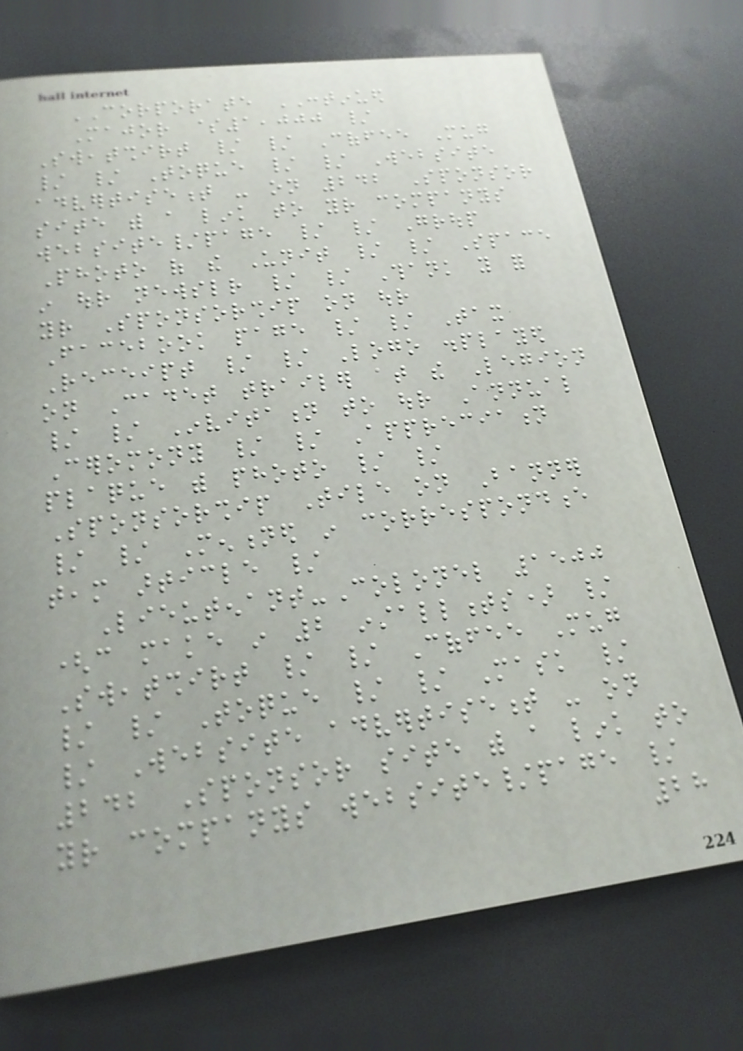CORPORATE CONTINUED
Major $1,000 /
Sweatshirt / / Coffee Mug
/ / Toque / / Website
advertisement - on 242 Sponsor
site with a link to your companys
website/page / / Group
Photo of the Unit / / Space
in our newsletter / / Thank you for
your Sponsorship on our
Facebook page / / Tax
Receipt / / Logo displayed
on Cadet trailer at the Legion
/ / Invitation to our Annual
Ceromony / / Appreciation
plaque with photo / /
Sponsorship Tile on Banner
/ / Mentioned in correspondence
team article /
Lieutenant-Colonel 1500
(can make in 2 installments) /
Sweatshirt / / Coffee Mug
/ / Toque / / Mask /
/ Website advertisement - on
242 Sponsor site with a link to
your companys website/page /
28
